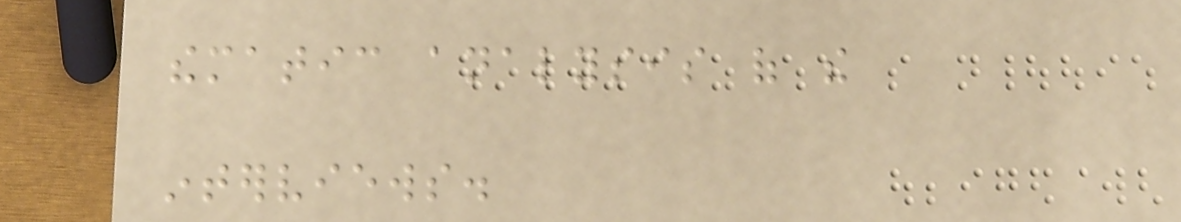thematic analysis of the
interviews.
